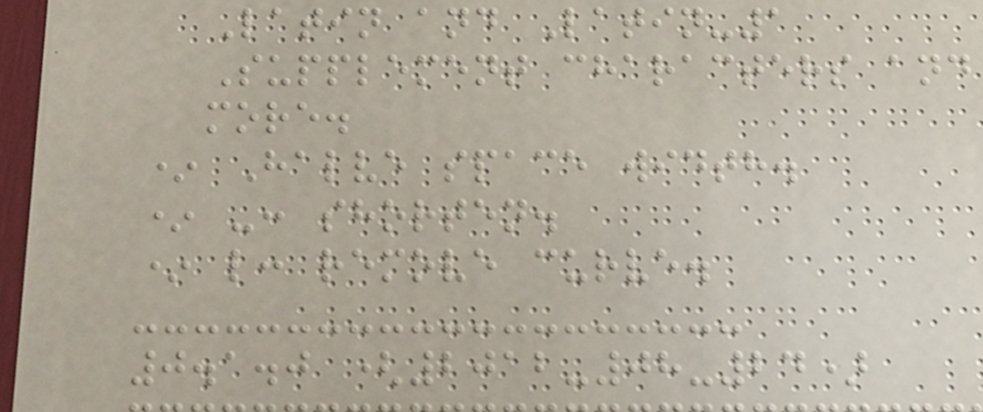Latin and Latin-1
Supplement characters and
more.
* Halve space width.
* -: shorten.
* l: remove curve.
0.1.0 (2012-08-24)
